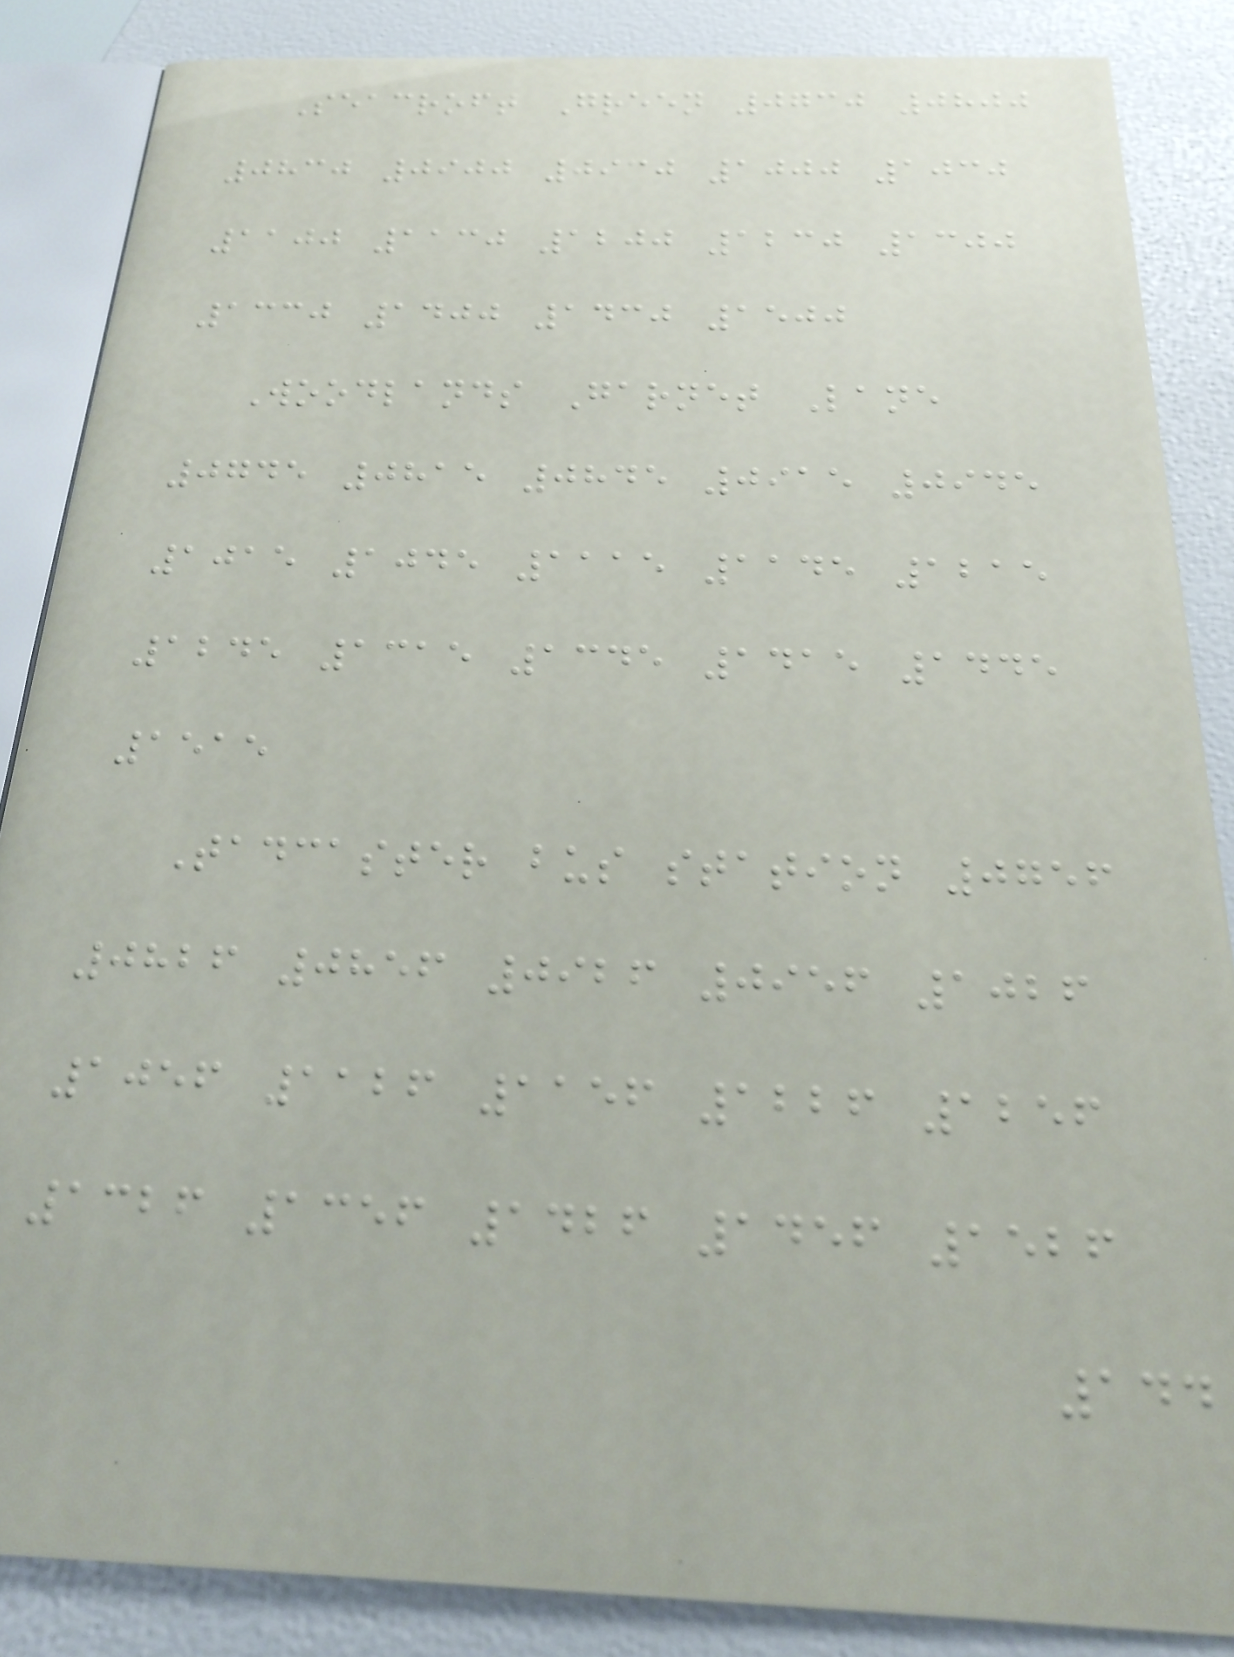Seacroft Green 0730 0800
0830 0900 0930 1000 1030
1100 1130 1200 1230 1300
1330 1400 1430 1500
Woodlands Garnet Lane
0745 0815 0845 0915 0945
1015 1045 1115 1145 1215
1245 1315 1345 1415 1445
1515
Tadcaster bus station 0756
0826 0856 0926 0956 1026
1056 1126 1156 1226 1256
1326 1356 1426 1456 1526
144
